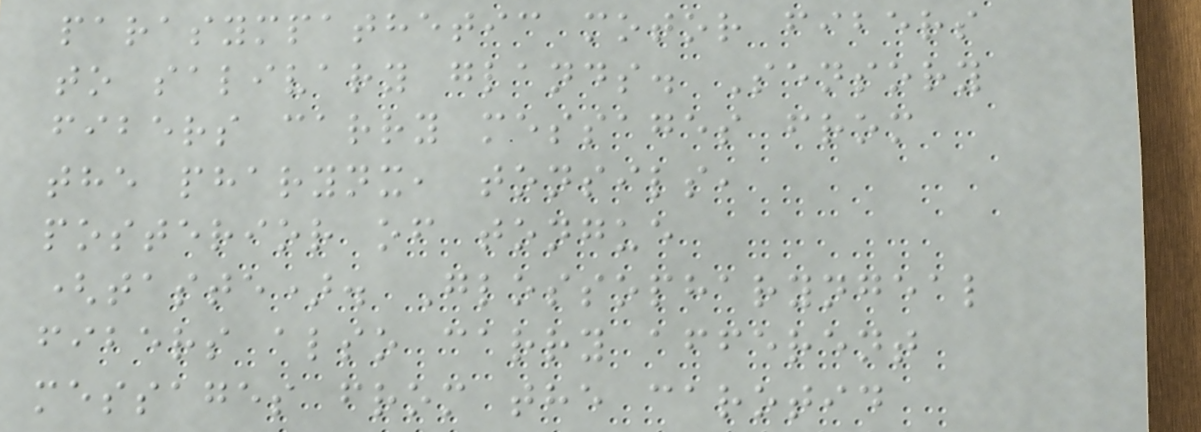parasympathetic motor fibers
to salivary glands. Sensory
fibers carry messages from
the pharynx, tonsils,
posterior of tongue
(taste). Glossopharyngeal
fibers also carry afferent
messages from the carotid
